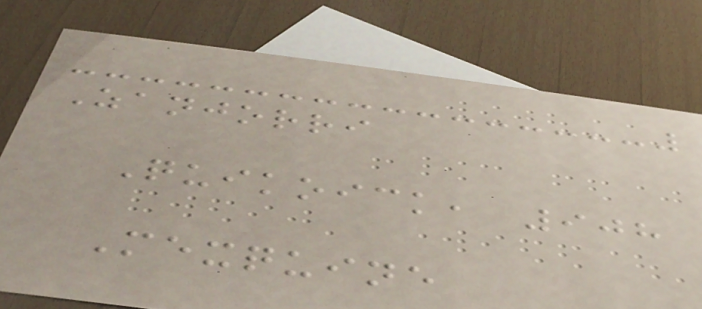Zanjorri
Quikoick, 908
Mexquine
